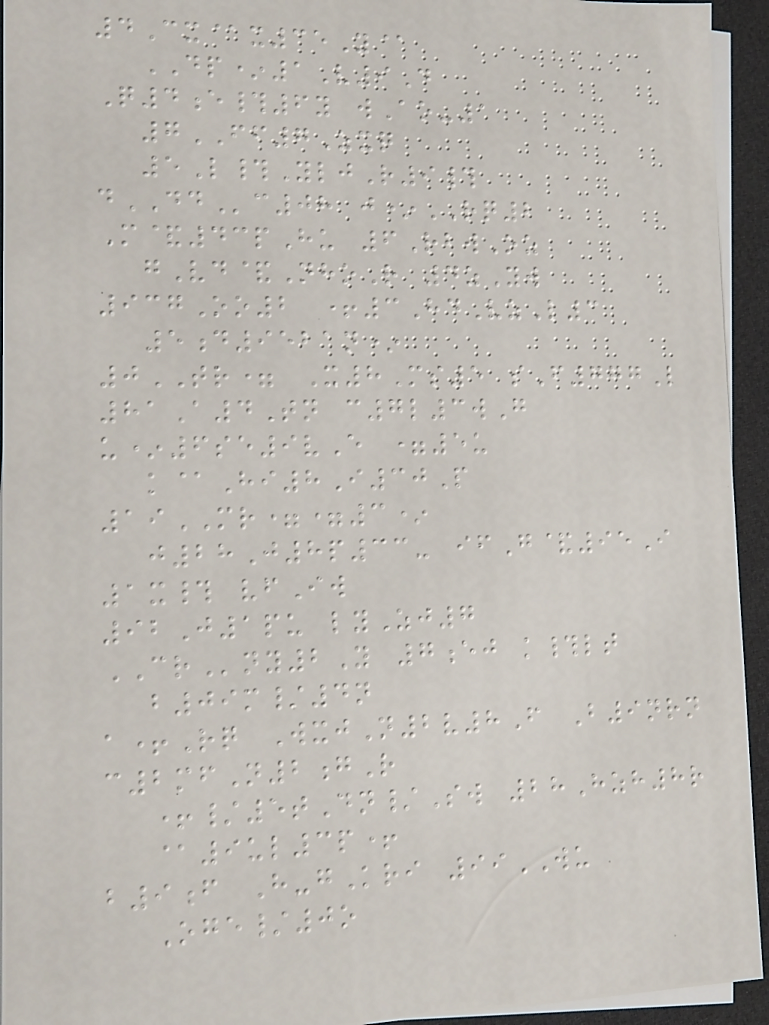4Cx@x35Y@
DP*1V9D
Q4e#6y wAo-1
7FF7Zxq
5L#YljR9#
dDDc08 j*RQ2
M&43pHu 6RbwOz
gVd&NhoR 4zYw
937Oo2 +3HdVzL3
5d9521n*
0TR= X8Ms5 sF777L
81A4Tn c7l3wG
u*6se9vE =5u
k@Hi8I30P
19MR==3*
j28J8p33- ifG&95I
1x# vfIw
92J1pu lyZj7
CRny2Y 7ej k#lt
b09m/4n
a+Rq WxjN2v8F B9nrn
c2mfN2gR
+/5tDn/Sw 28Hzh8r
@9ul3p+
b9f H-gKri 99WU
Oge/0o
